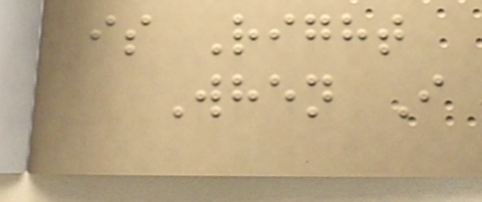is Right
When I
